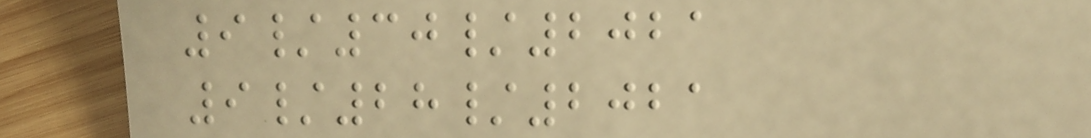9/30/2021
9/28/2021
